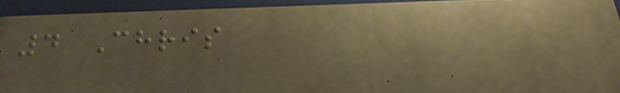4 Chris
